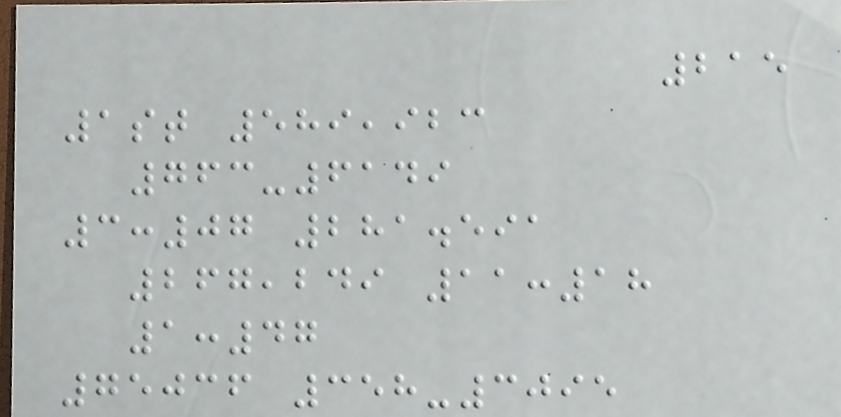215
1st 589,923
763-6149
3:07 281.591
267,249 11:18
1:47
75036 358-3095
